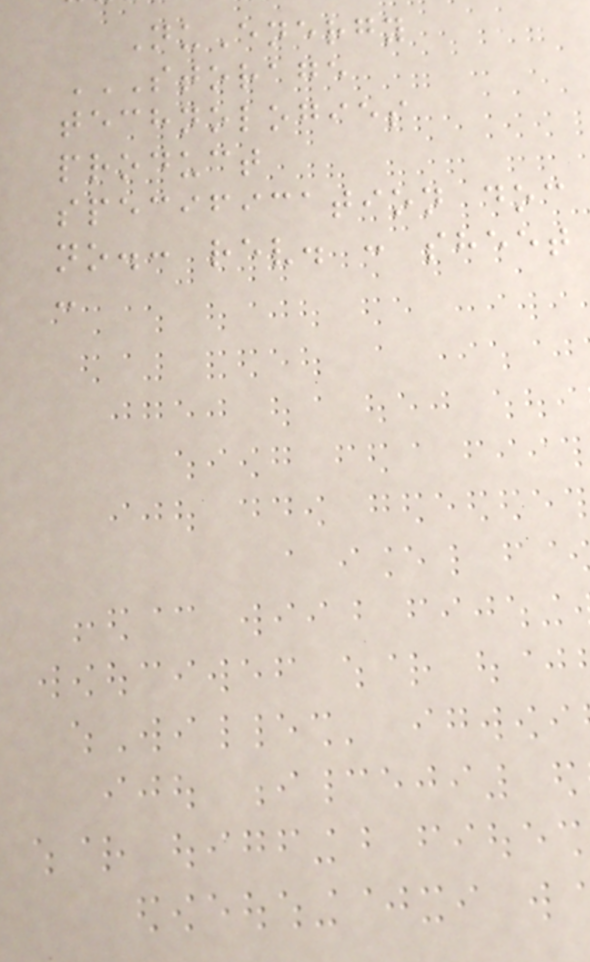NuEnergy
STORAGE
TECHNOLOGIES
PRODUCT
SPECIFICATION DOC
NO.: REV. : SHEET
:
